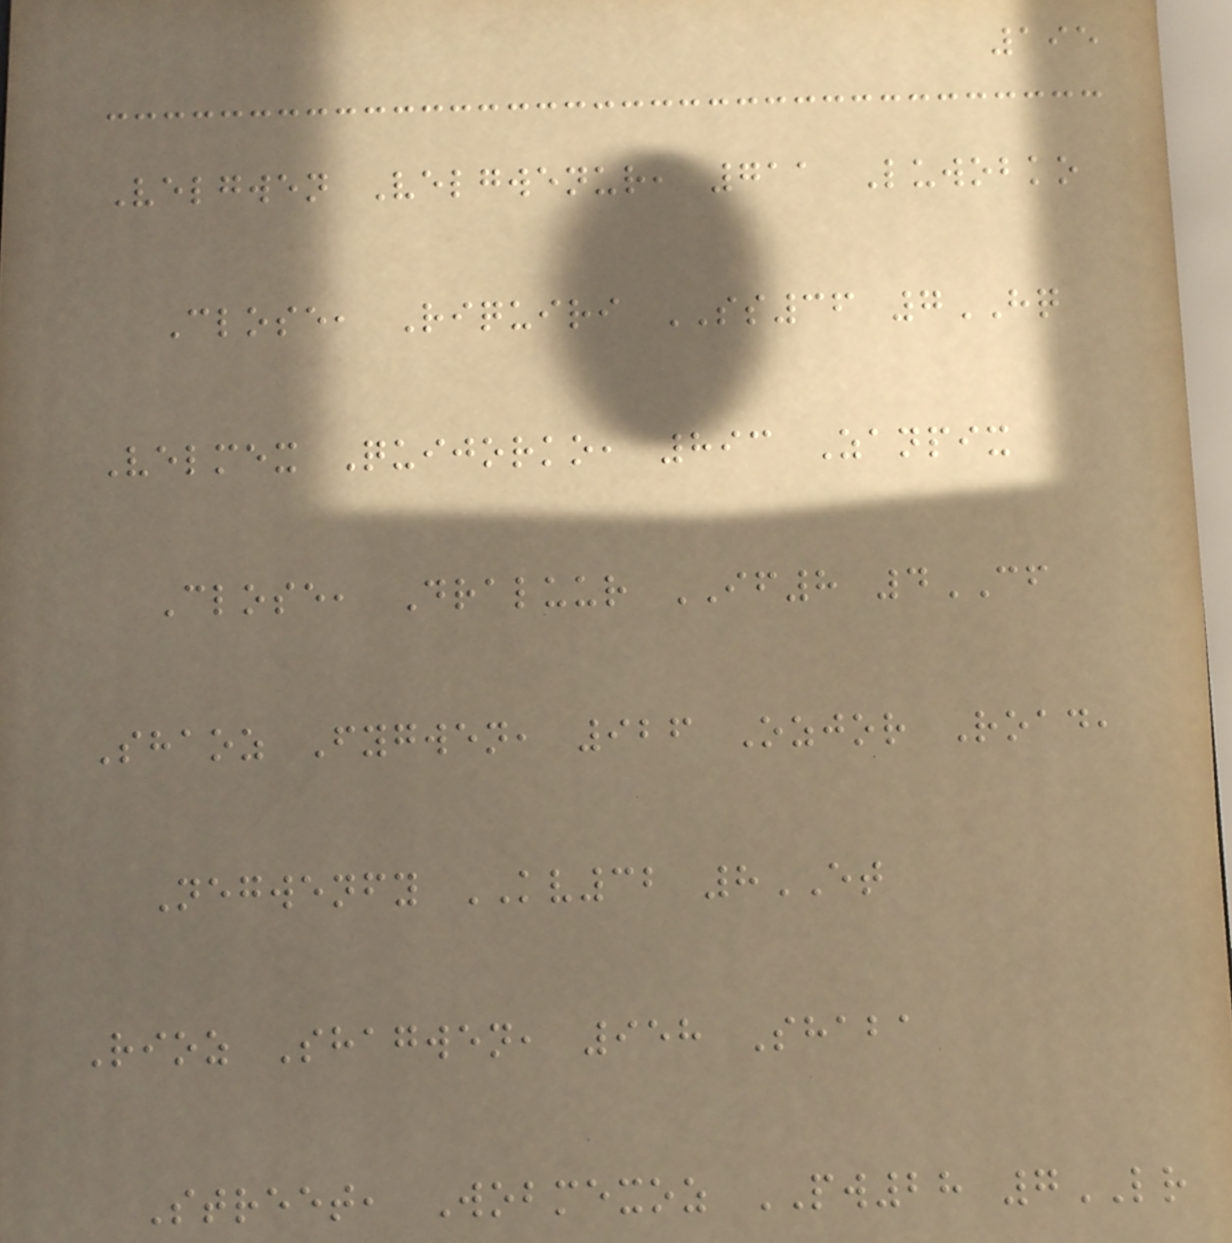195
Velgwen Velgwenur, 711 Luwobko
Close, Riquiri SS36 7HQ
Velmex Quijorko, 893 Zanpix
Close, Draluur IF8 4CF
Shaoz Fygwen, 926 Ozjor Road,
Negwenfy KV32 8ET
Rioz Shagwen, 958 Shaba
Street, Wobmexoz PW28 7LR
